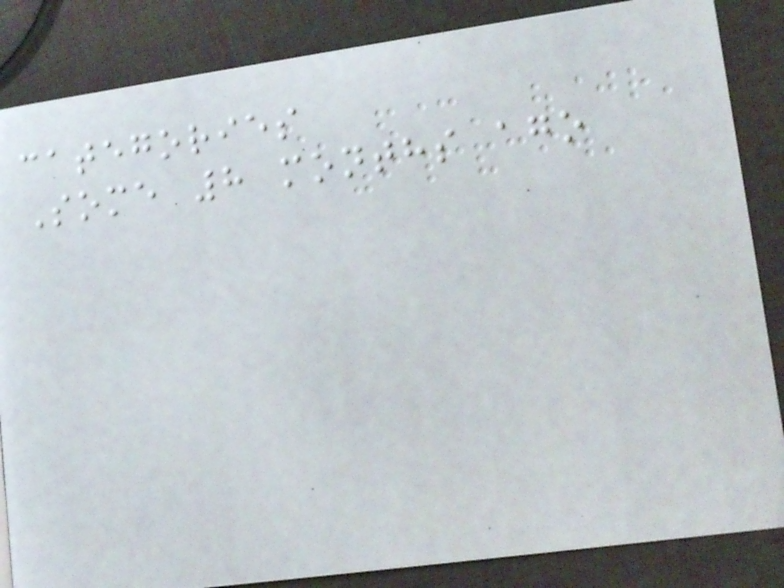categories
Some 8 months ago
